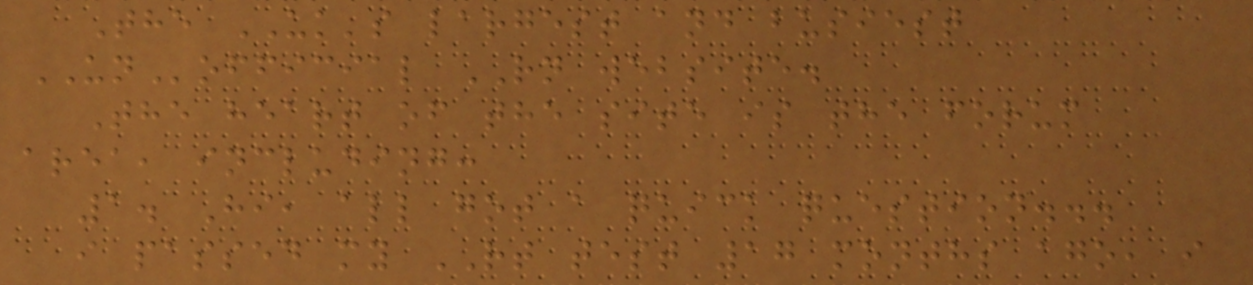The UK's largest and busiest
UNofficial RN website.
The heart of the site is the forum
area, including:
1. Hi, all got a quick question...
i passed my RT test 17 months ago, i
